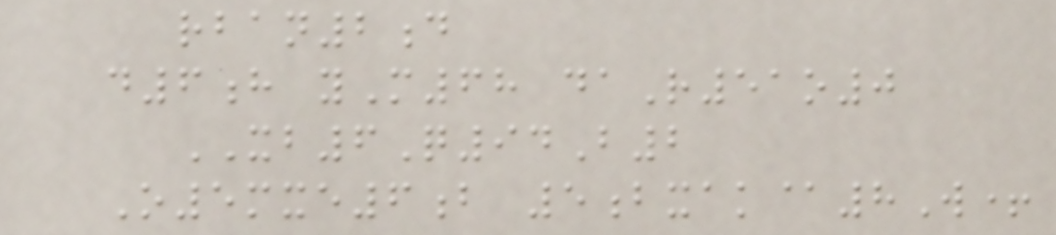rban2d
d6h yM68 daR51o0
XB6Q94B2
O5mxe6b 5bxak@8W+
